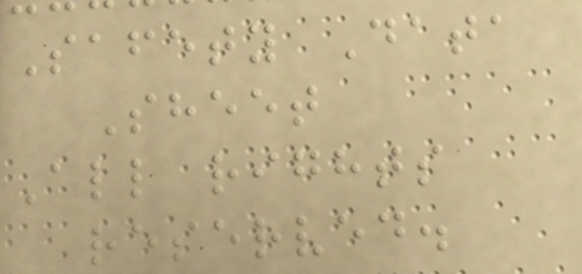Safety Data
Sheet
All rights
reserved.
